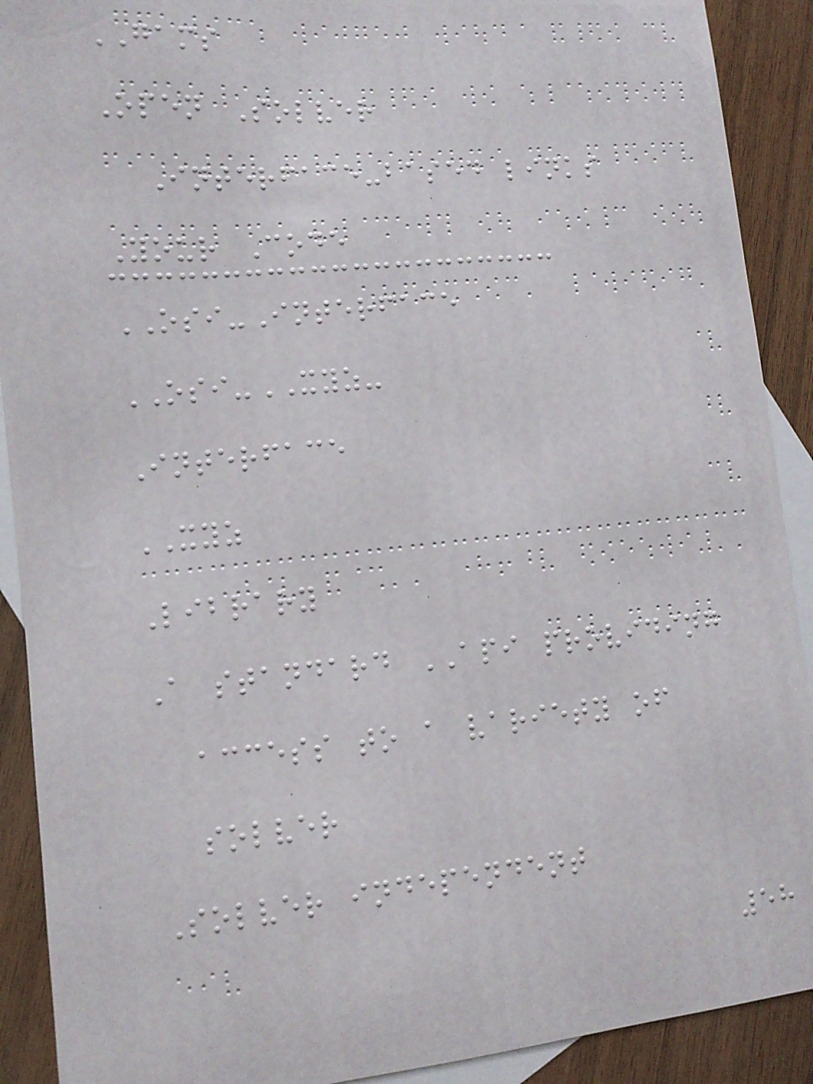GAMS
Open Solver
Interface-based links
Your Code
OSI-Interface
OSI-XYZ-
Interface
XYZ
Library
A standard API providing
access to a variety of
solver
Solver independent
58
